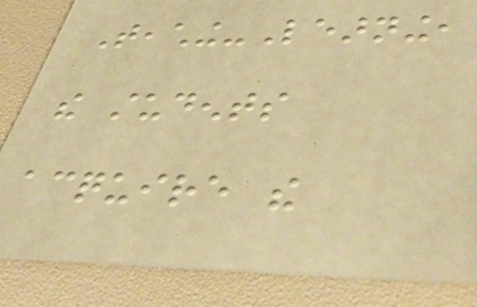Teaching-Learning,
the students
acquire the
